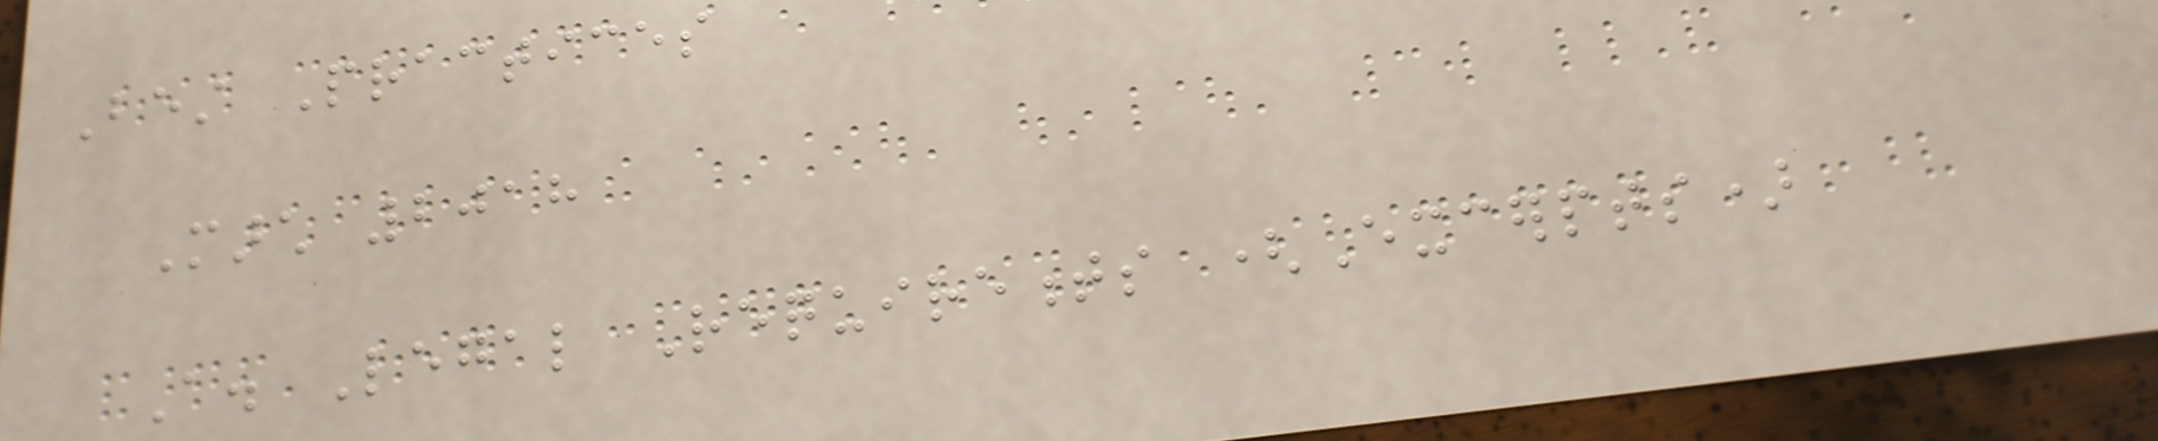Best Practices
March 2018
A. Legal Requirements (Excerpts)
